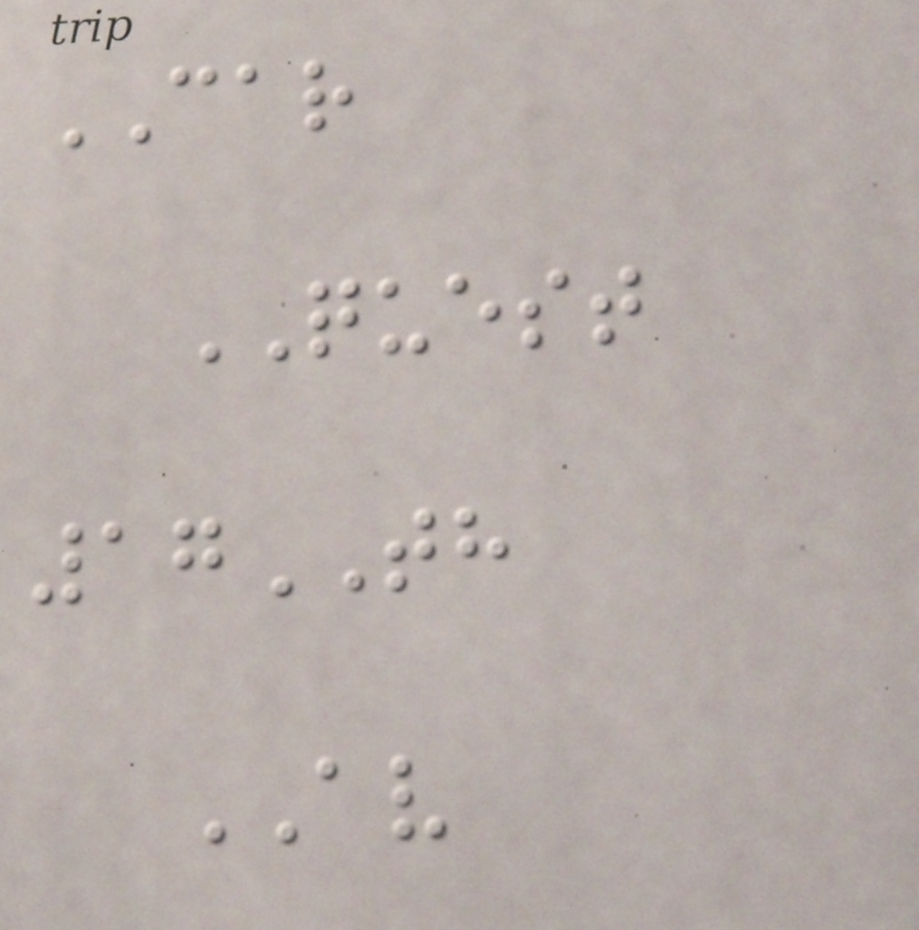CAR
QUEST
17TH
AV
